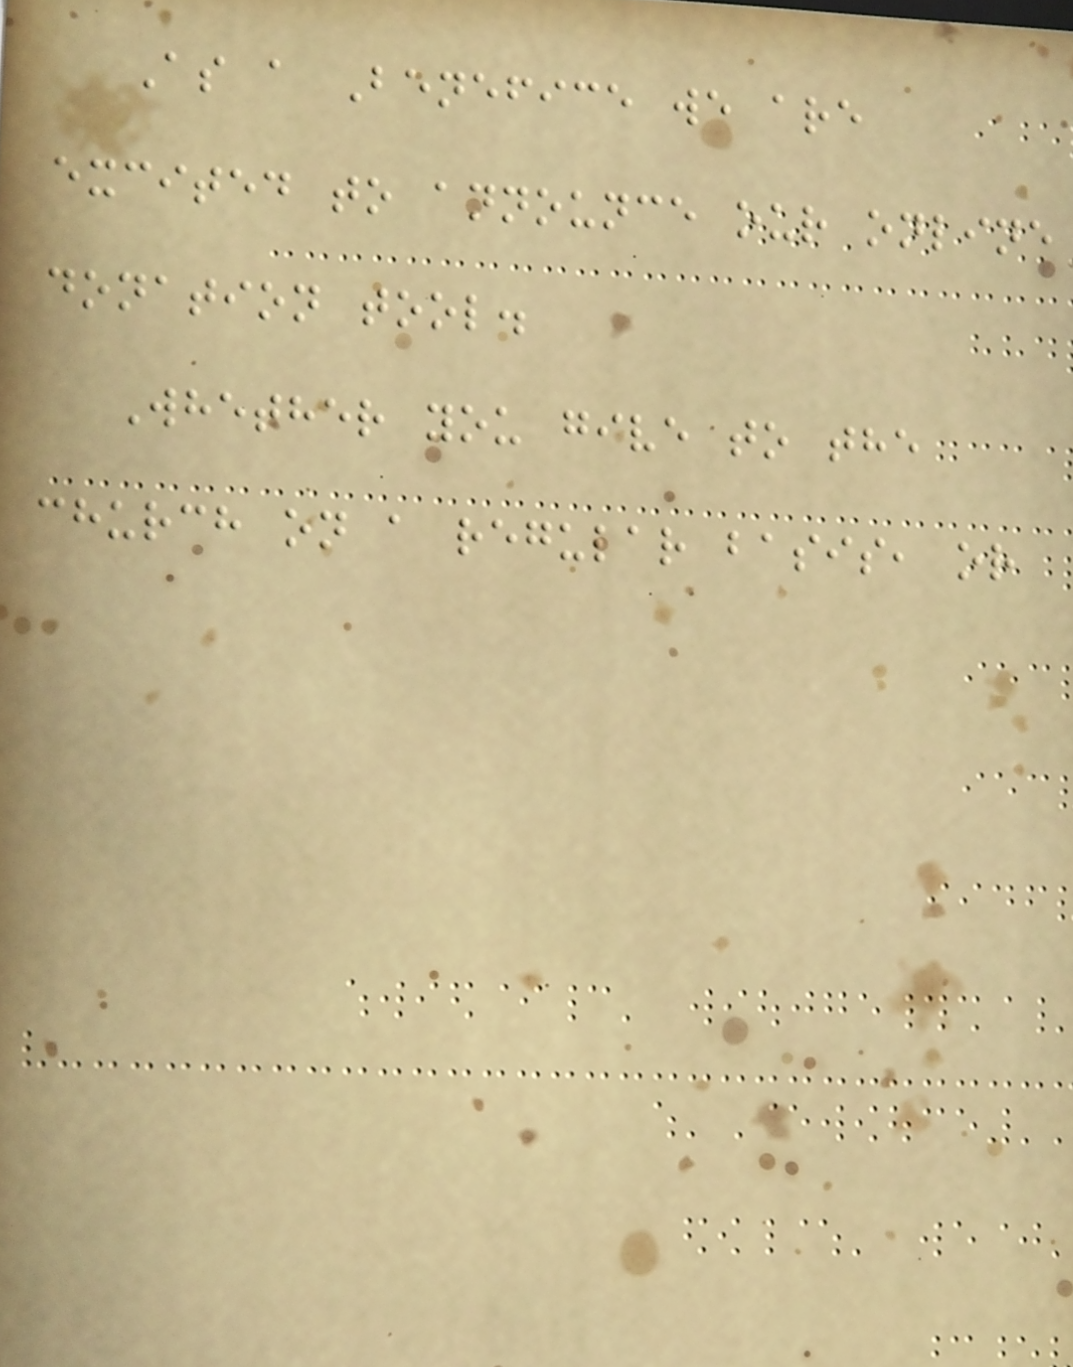As a Benefice we are
excited to announce our online
donation tool.
Whether you give to the
church on a regular basis, or
